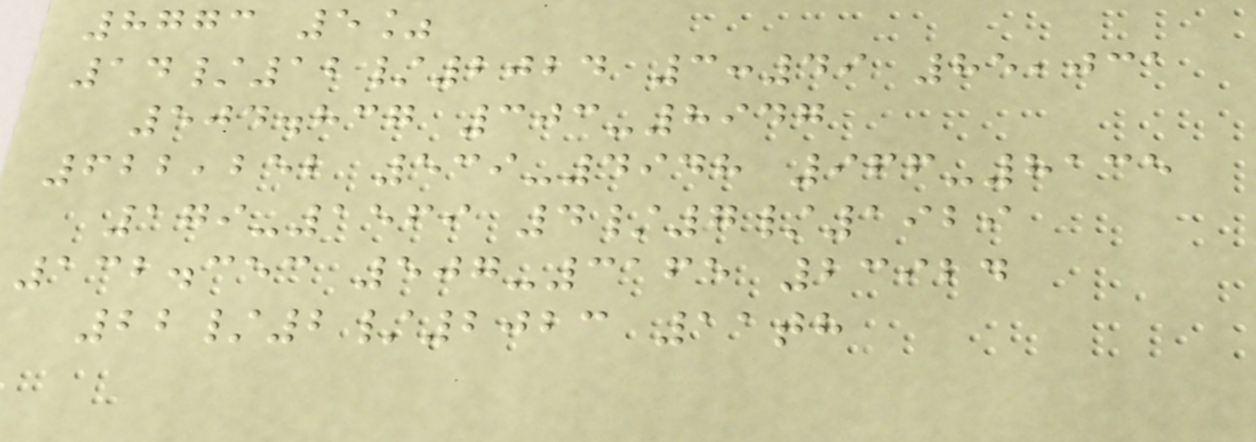8773 5%
14/12/2024 3:49 85,031
504.837 303-8947
622,252 539-4948 966-8135
179-1569 4/7/1929
132.353 507-3165 23924
22/2/2023 11th
